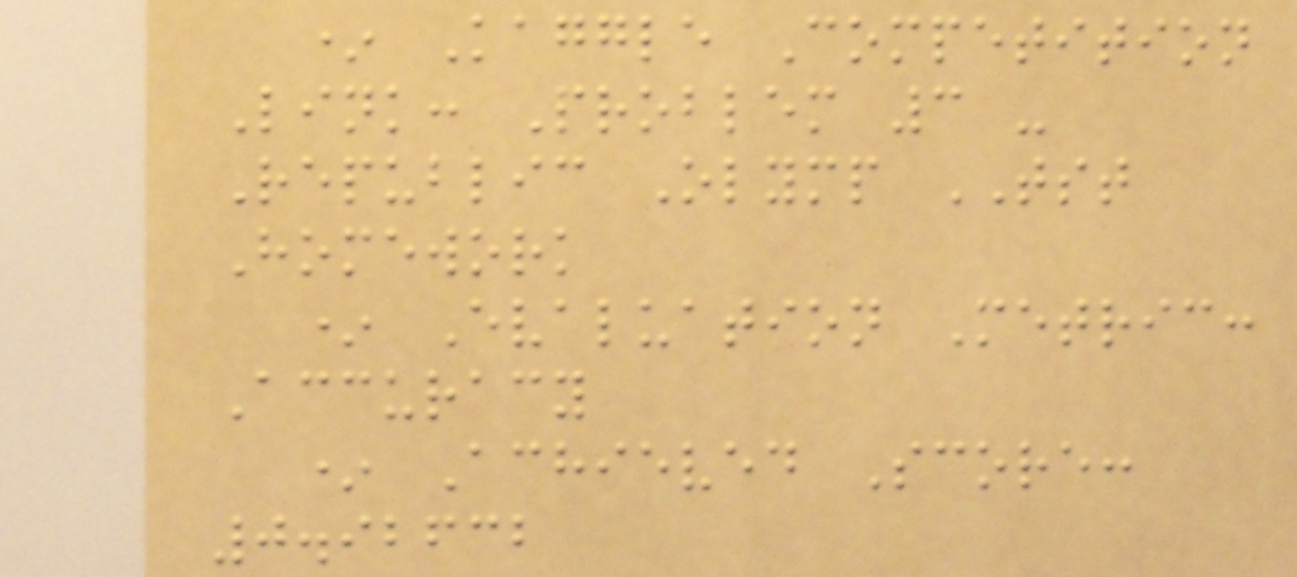* Kaggle Competition
Link: Problem 3 -
Republic Olymp TST
Homework
* Evaluation Metric:
Accuracy
* Achieved Score:
0.92632
